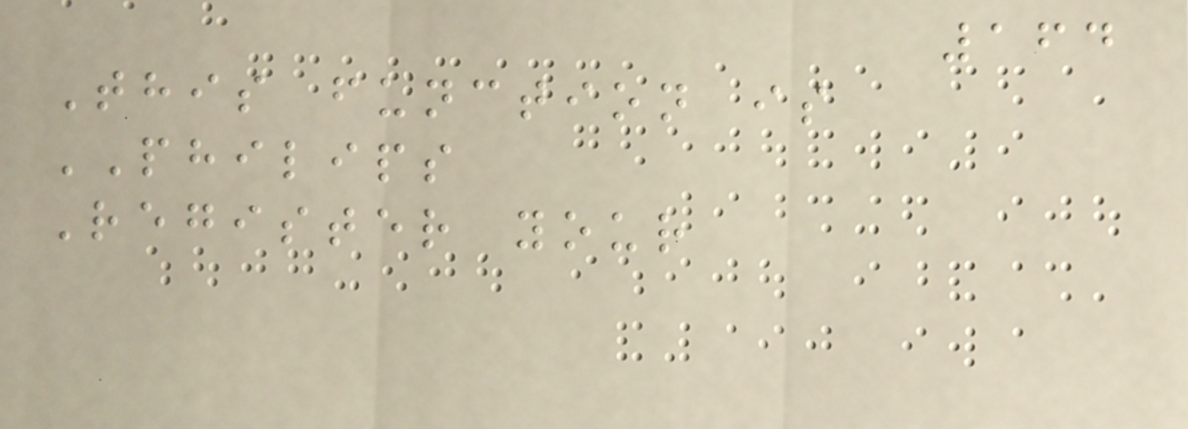164
This function is
PHILIPS
Register your
